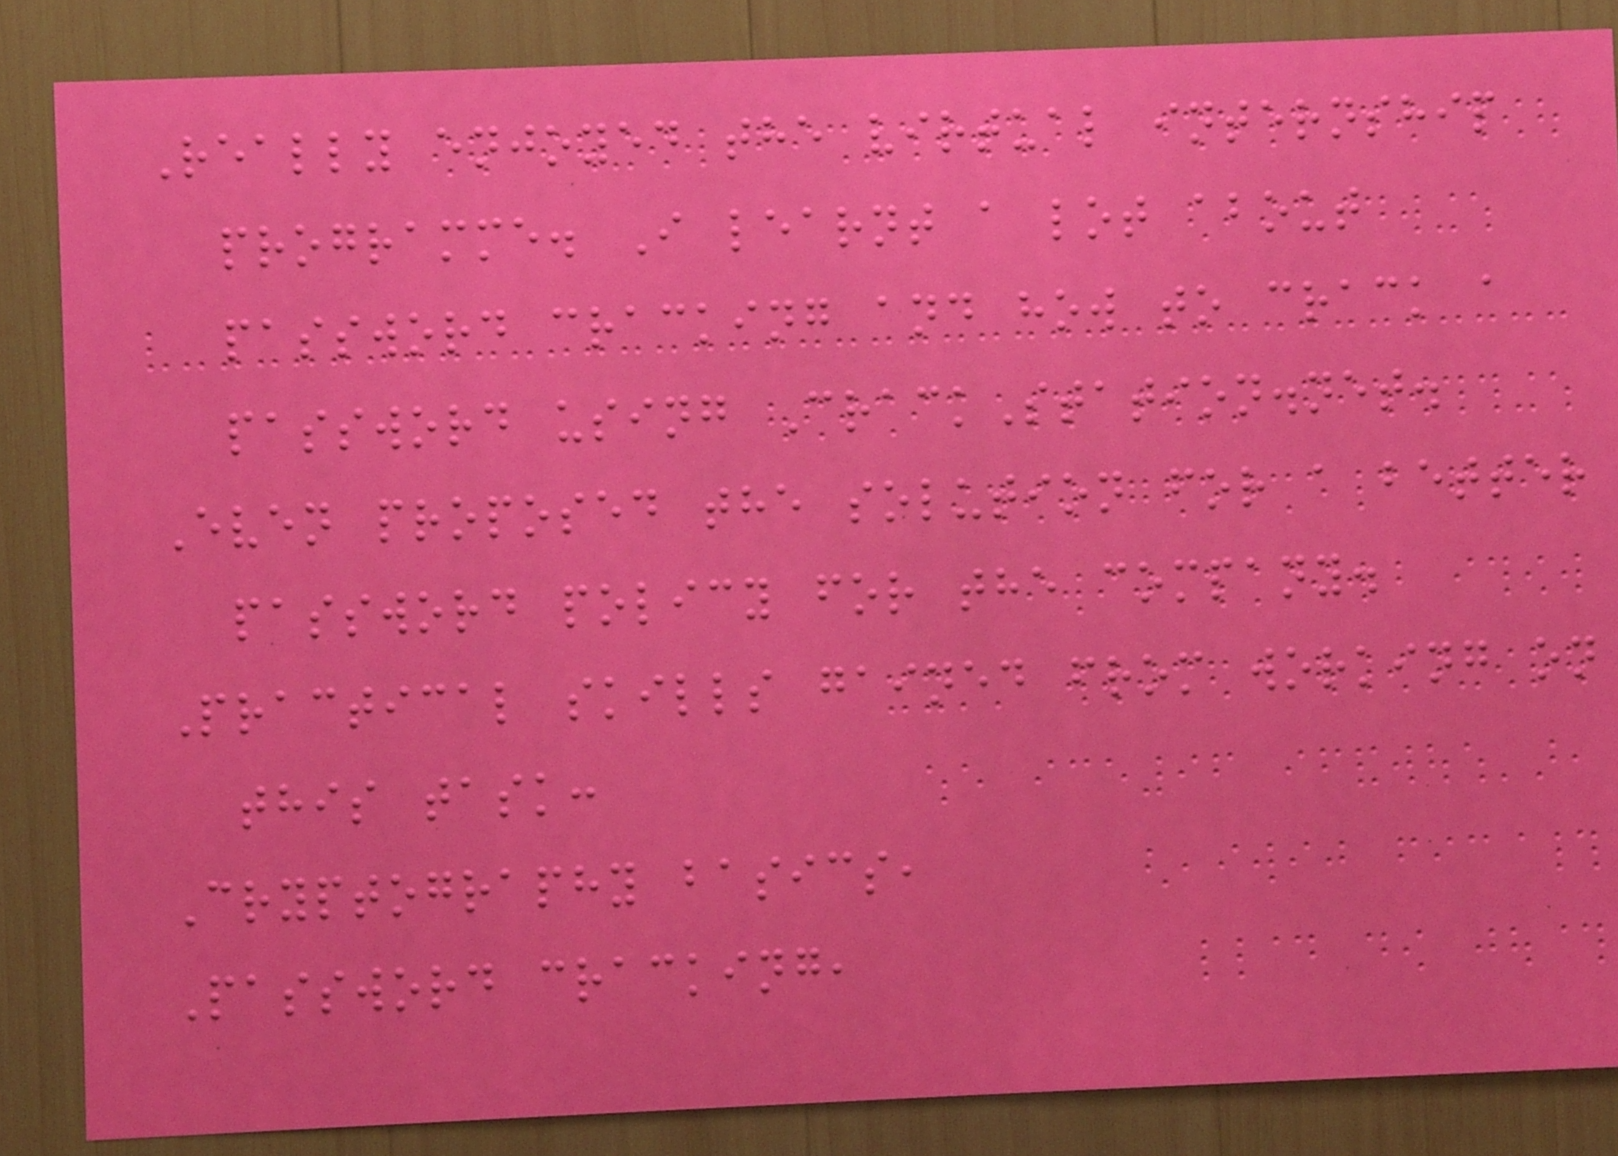Really enjoyed the virtual internship
programme. I learnt a lot about
password cracking and how to crack a
password using CrackStation.net.
Even proposed the solution for a better
password policy for the company.
Practical skills gained from working on
this task:
Cryptography basics,
Password cracking,
